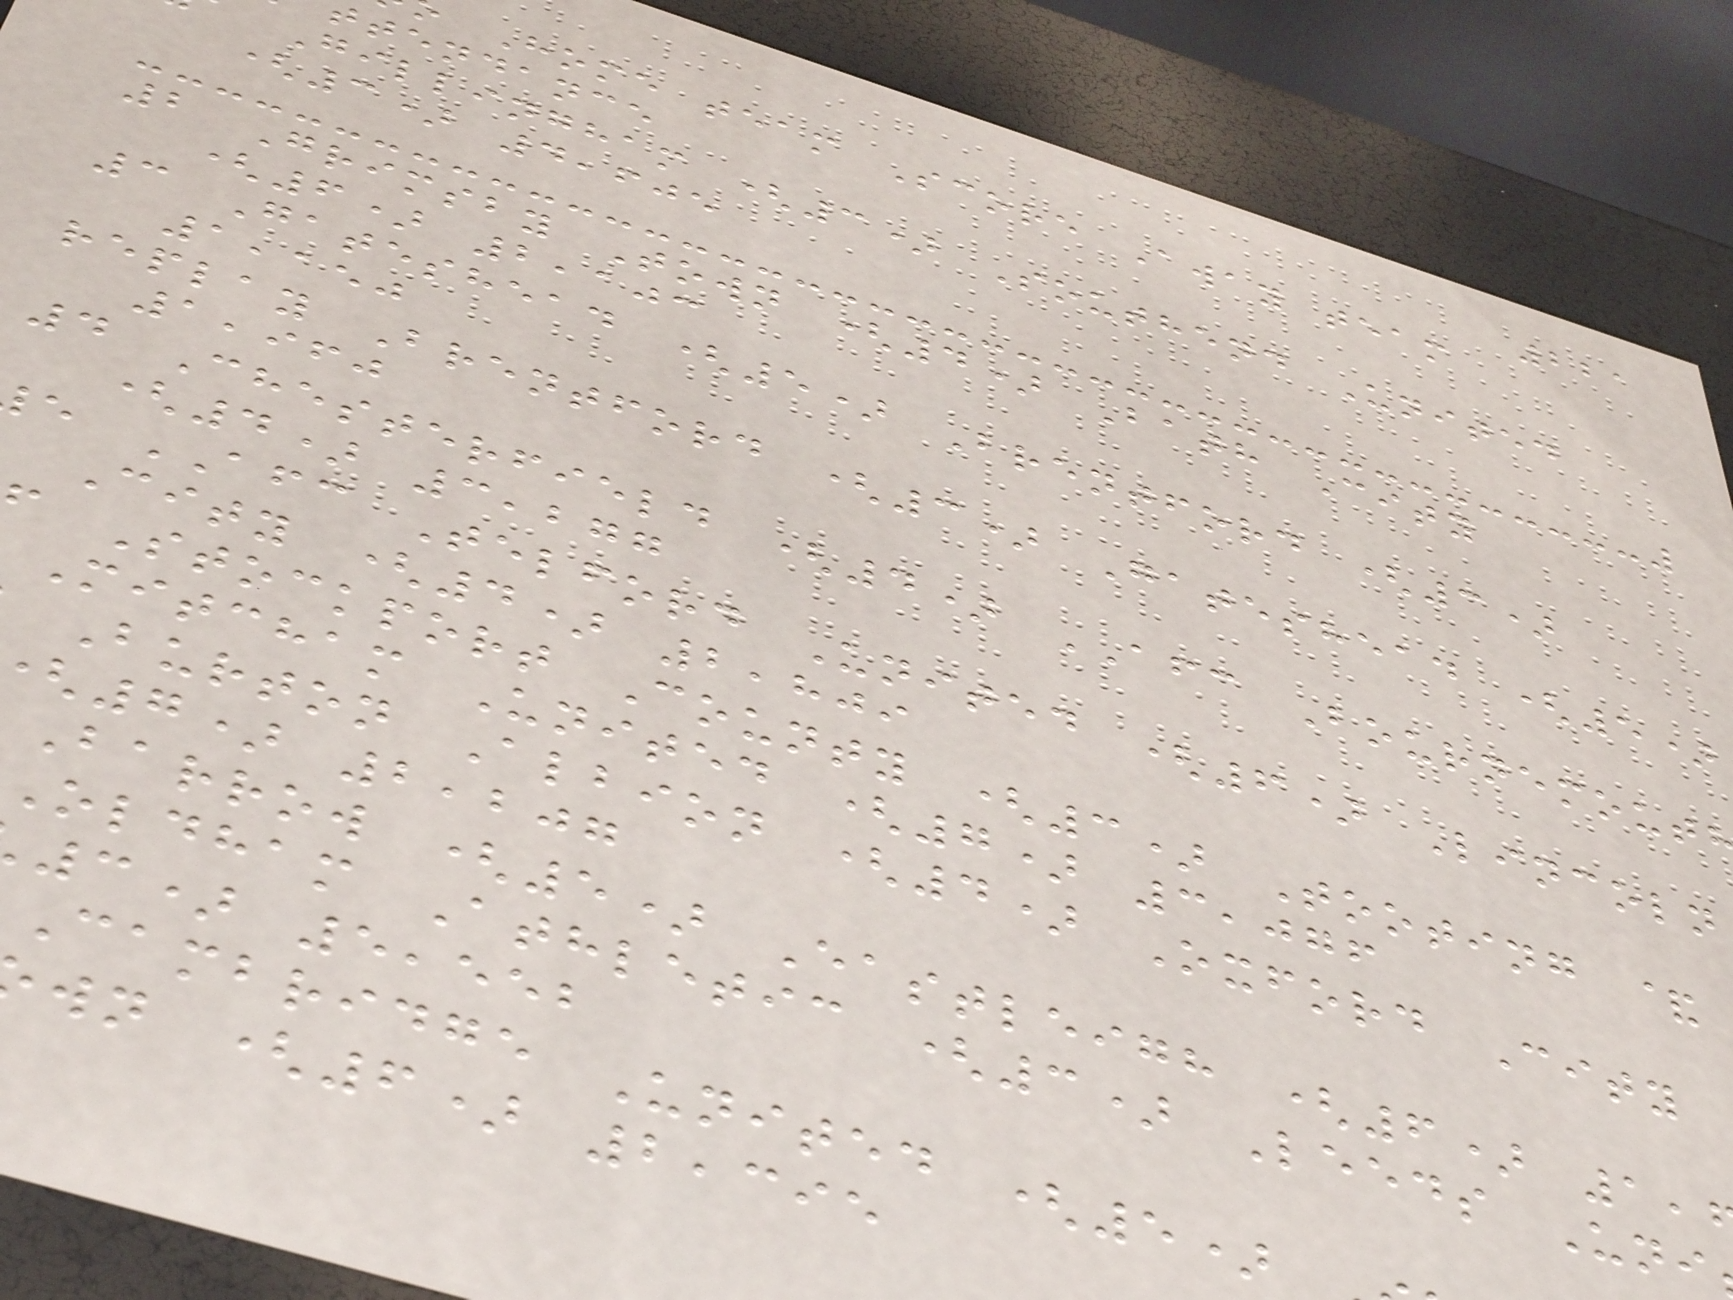221
Home team Score Away team
ttendance
Gillingham (3) Southend United
(3) 4,605
2 Grimsby Town (4) Bath City
(6) 2,103
3 Gateshead (5) Brentford (3)
1,150
replay Brentford (3) Gateshead (5)
1,960
4 Chesterfield (4) AFC Bournemout
(4) 3,277
e AFC Telford United (6) Lincoln
City (4) 2,809
Stockport County (3) Tooting &
Mitcham United (7) 3,076
Burton Albion (4) Oxford City
7) 2,207
Barrow (5) Eastleigh (6) 1,
Oldham Athletic (3) Leeds Uni
3) 5,552
Cambridge United (5)
wn (6) 2,395
